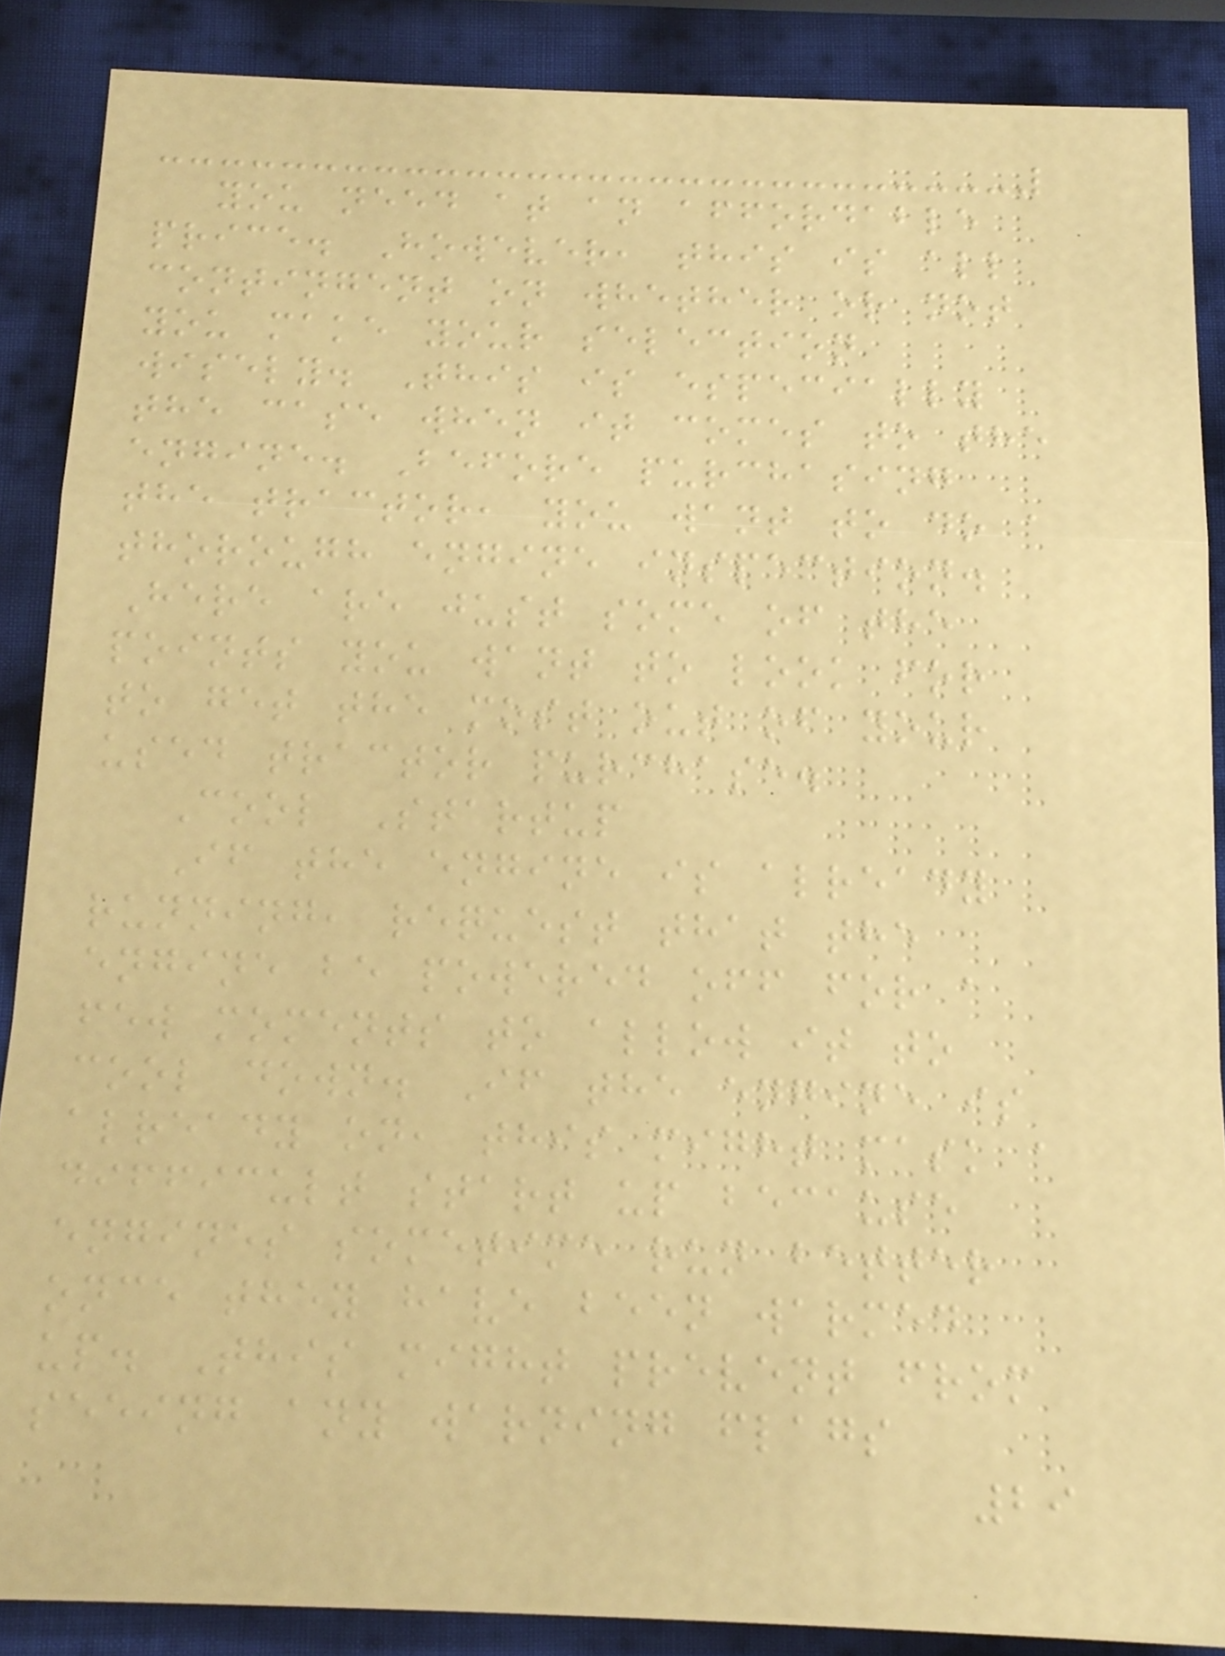you need at an affordable
price. However, this is all
contingent on whether or not
you make your selection
wisely. This is especially
the case when it comes to the
engine. Before purchasing
the tractor, you want to do a
thorough engine inspection.
Here are just some of the
points you want to look for
to get the most out of your
used tractor purchase.
Cool Startup
If the engine is already
running, request that the
engine be powered off for a
few moments to allow it to
cool down. If the engine is
already on, this might mask a
difficult start up because
engines sometime run better
once they have been warmed
up. This might prevent from
seeing any warning flags
29
